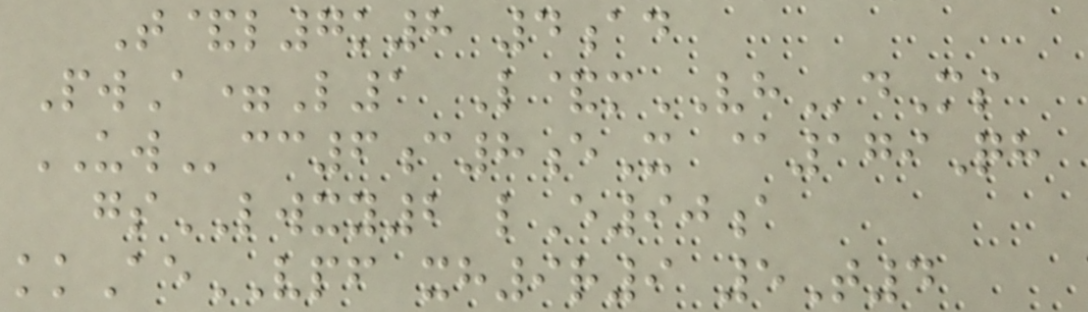T&l7k8 4ad
PwA=L1 L&mVHdMs
UWcc6c8eX @179Qh
gsLWXY2 lE90a
kkAeVPF xh9r9 5T4
